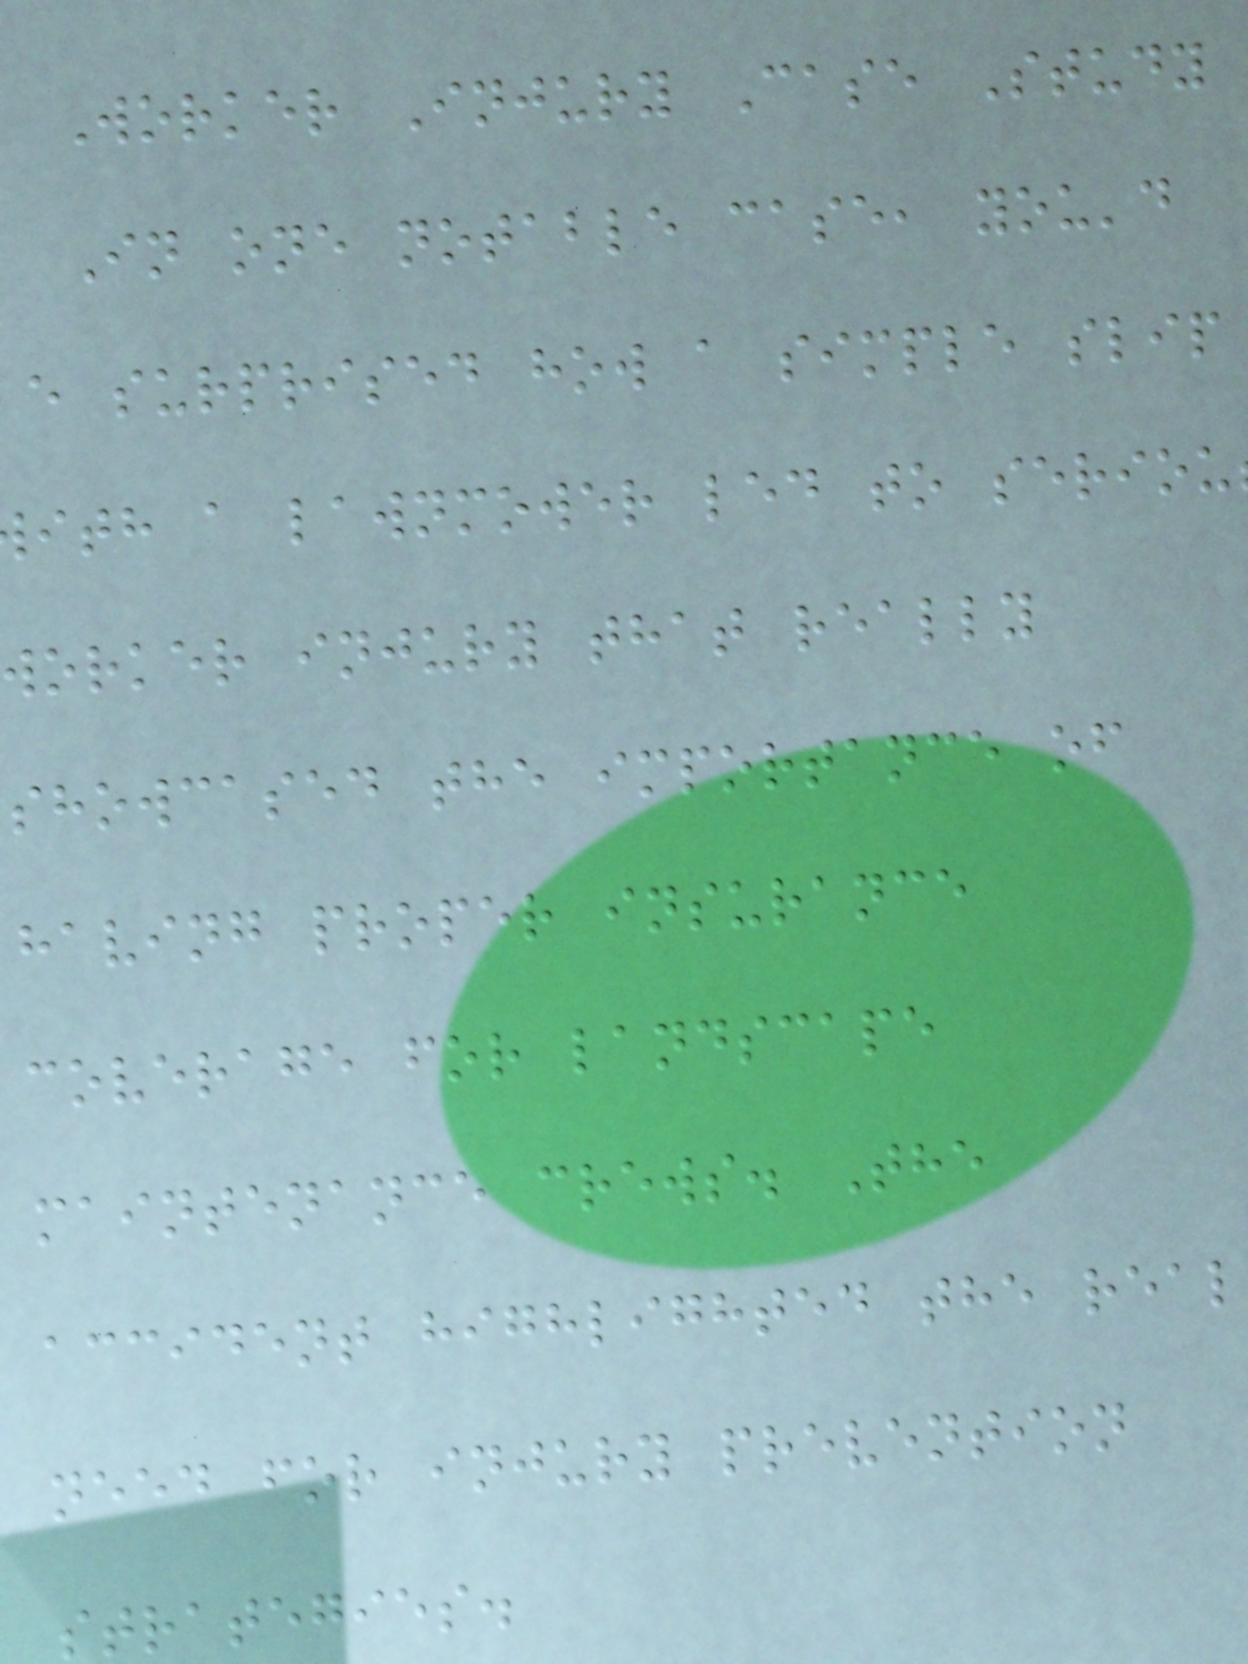Worker Injury Case Study
In one notable case, you'd
e surprised how a simple slip
ith a lawnmower led to seriou
worker injury that really
showcased the importance of
having proper insurance
coverage for landscape
maintenance crews. The
accident highlighted the real
need for injury prevention
strategies.
